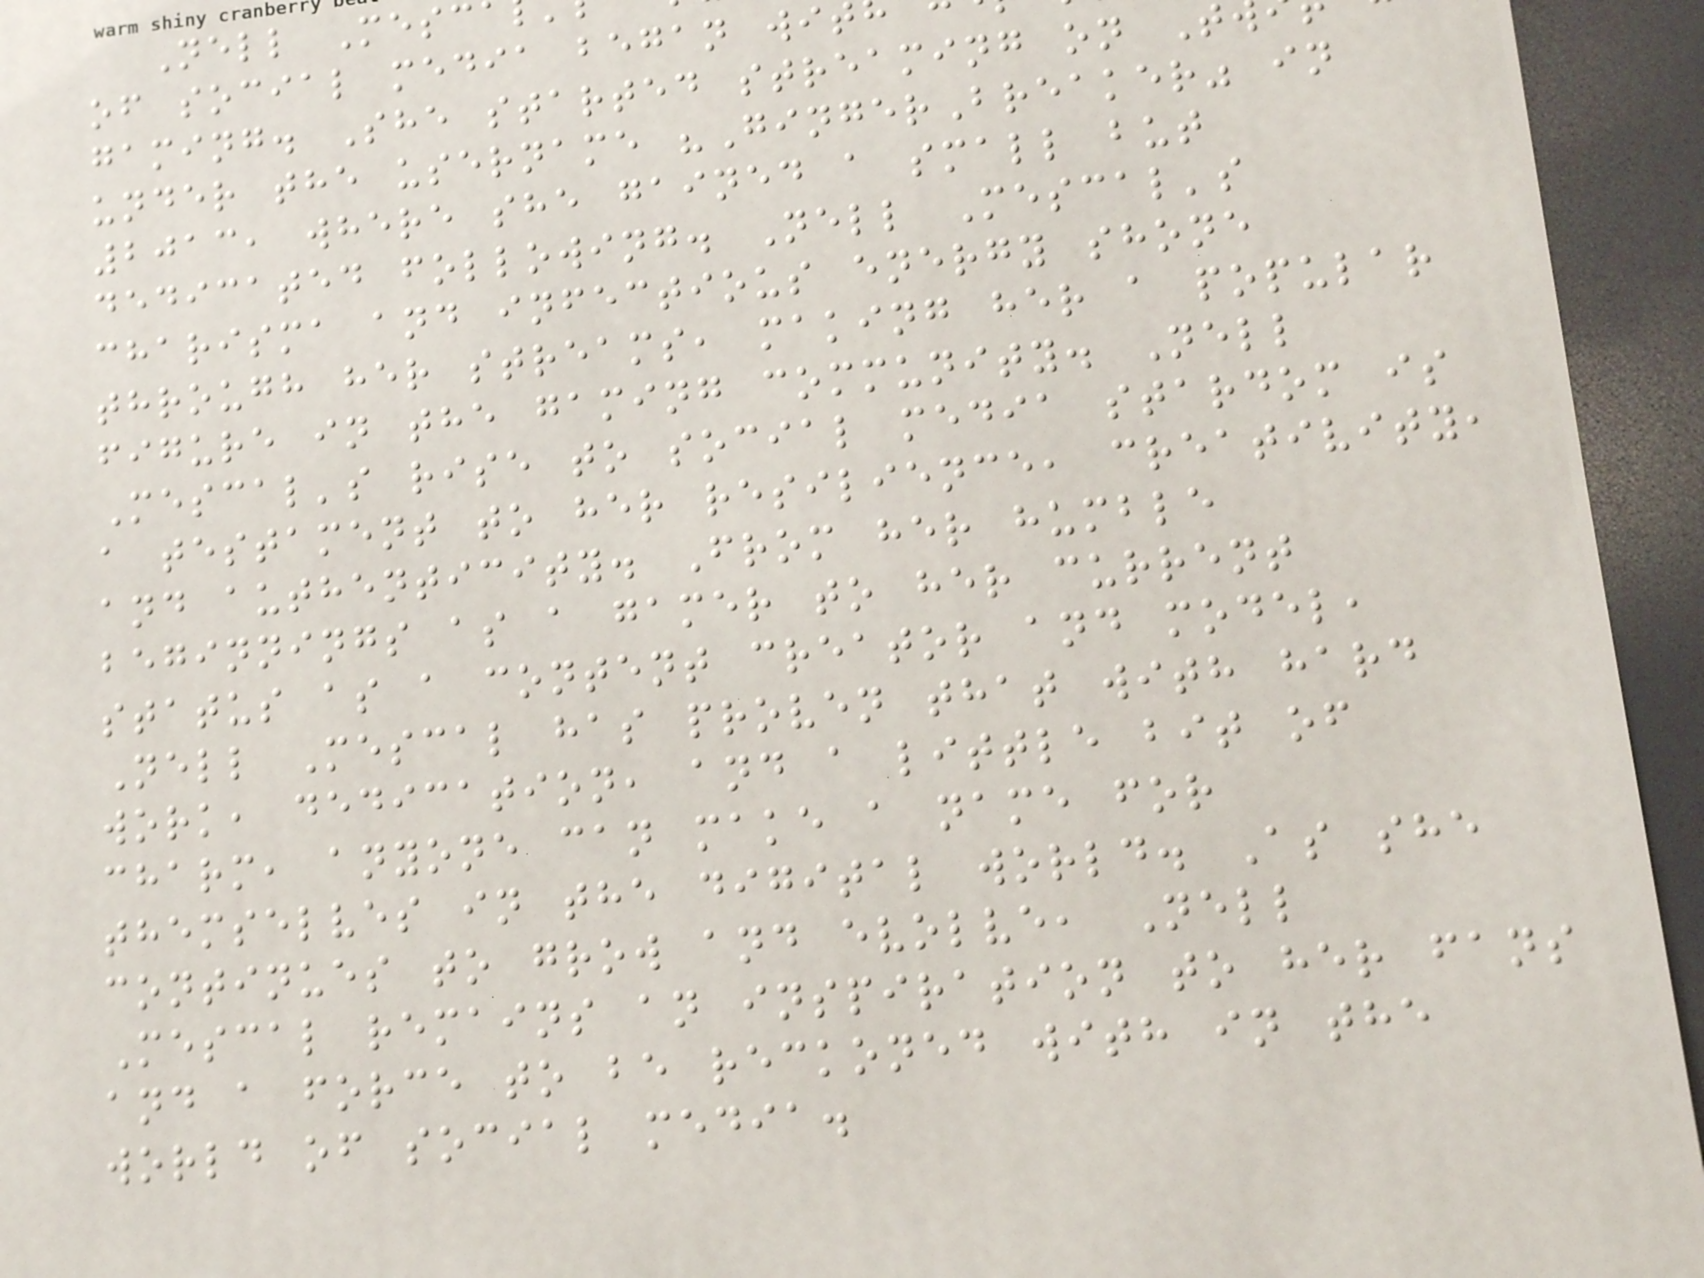Nell Mesc
of social media began wit
gaming. She started streaming on T
under the username "GingerBreaker" in
2013, where she gained a small but
dedicated following. Nell Mescal's
charisma and infectious energy shone
through her streams, making her a popular
figure in the gaming community. Nell
Mescal's rise to social media stardom is
a testament to her resilience, creativity,
and authenticity. From her humble
beginnings as a gamer to her current
status as a content creator and model,
Nell Mescal has proven that with hard
work, dedication, and a little bit of
charm, anyone can make a name for
themselves in the digital world. As she
continues to grow and evolve, Nell
Mescal remains an inspiration to her fans
and a force to be reckoned with in the
world of social media.
